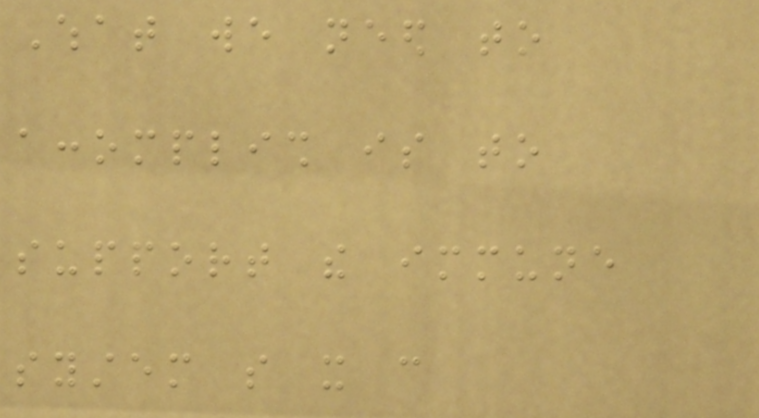What we need to
accomplish is to
support the immune
system so it can
